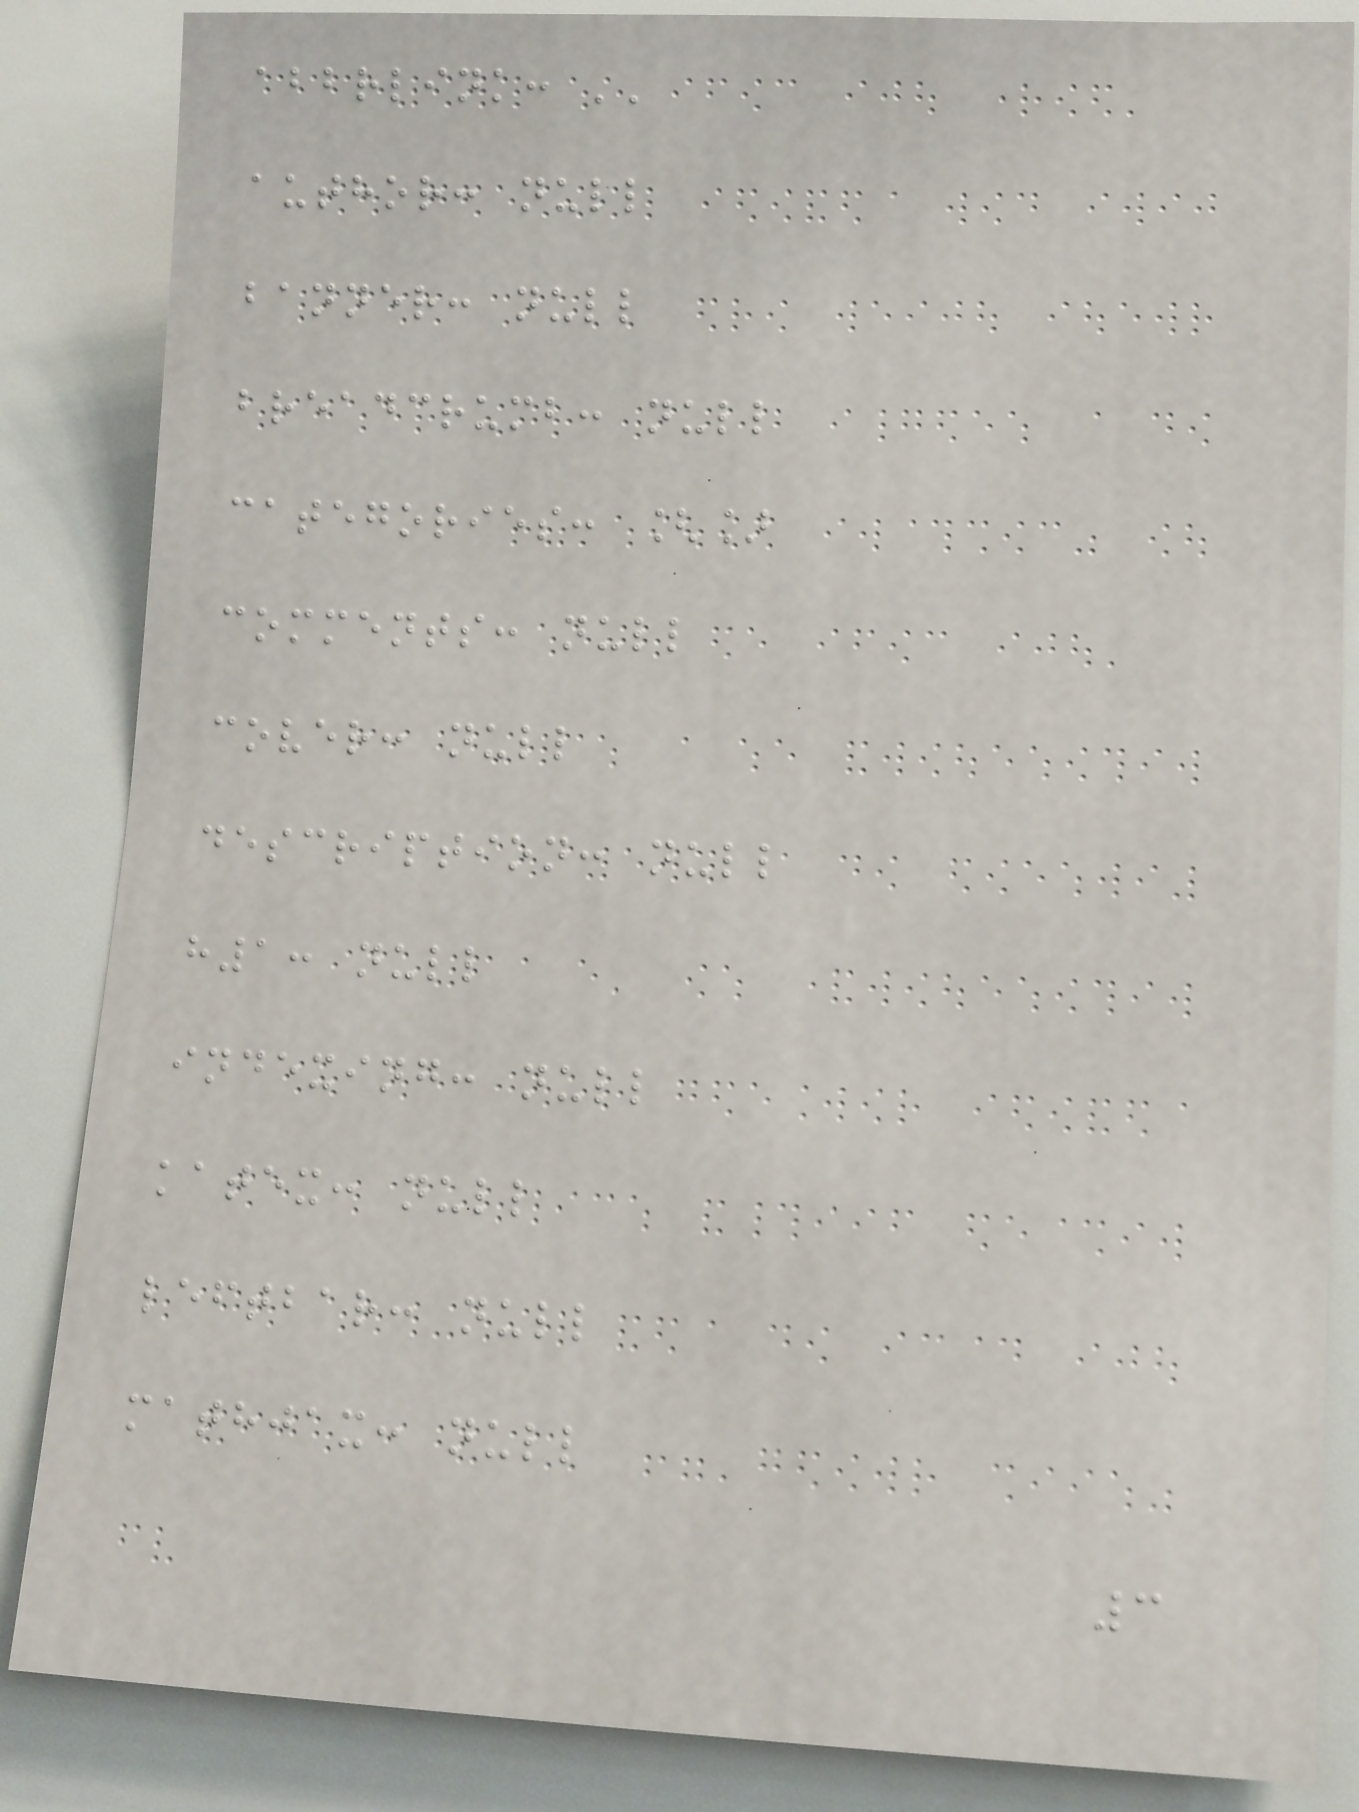abbrlink: ''
author: null
banner: null
breadcrumb: null
categories: []
comments: null
cover: null
description: null
h1: null
indexing: null
katex: null
leftbar: null
mathjax: null
3
